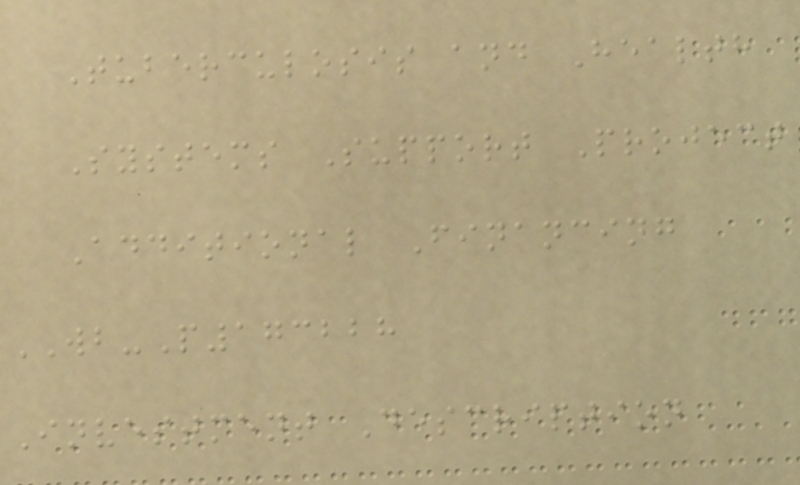Tuberculosis and Health
Systems Support Project
Additional Financing
WB-P173228
Investment Description
